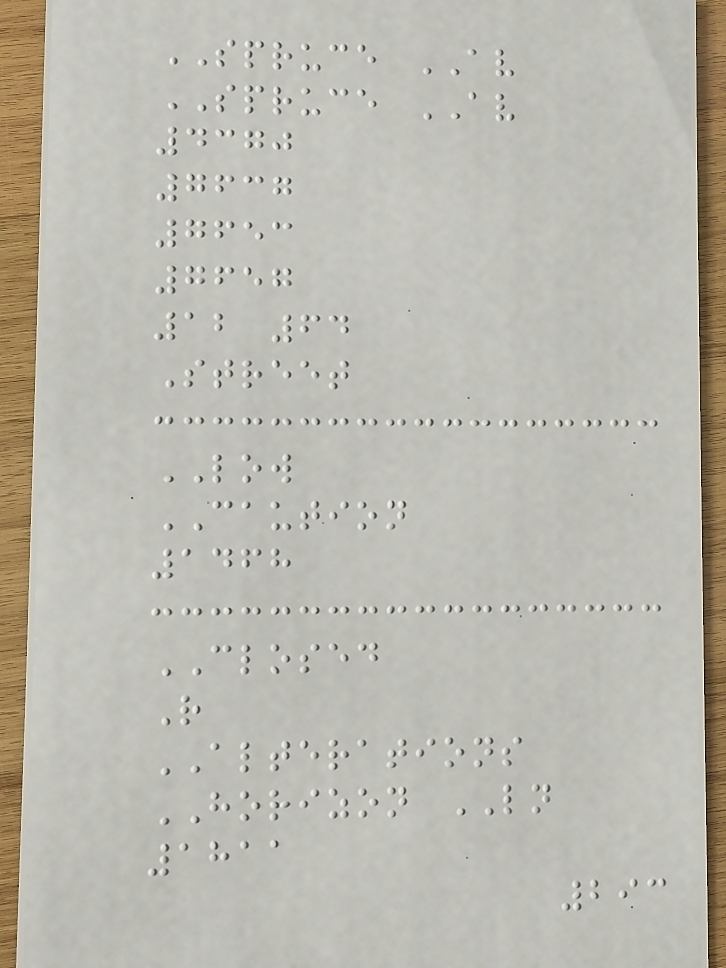SPRUCE AV
SPRUCE AV
4370
7637
7653
7657
12 64
Street
LOW
CAUTION
1468
CLOSED
R
ALTERATIONS
HORIZON LN
1811
293
